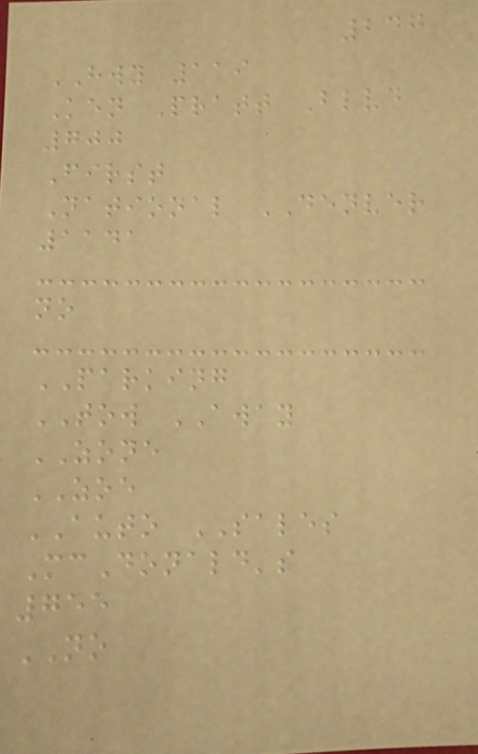247
HWY 119
Ken Pratt Blvd
700
First
National DENVER
1141
no
PARKING
TOW AWAY
ZONE
ZOE
AUTO SALES
McDonald's
755
NO
